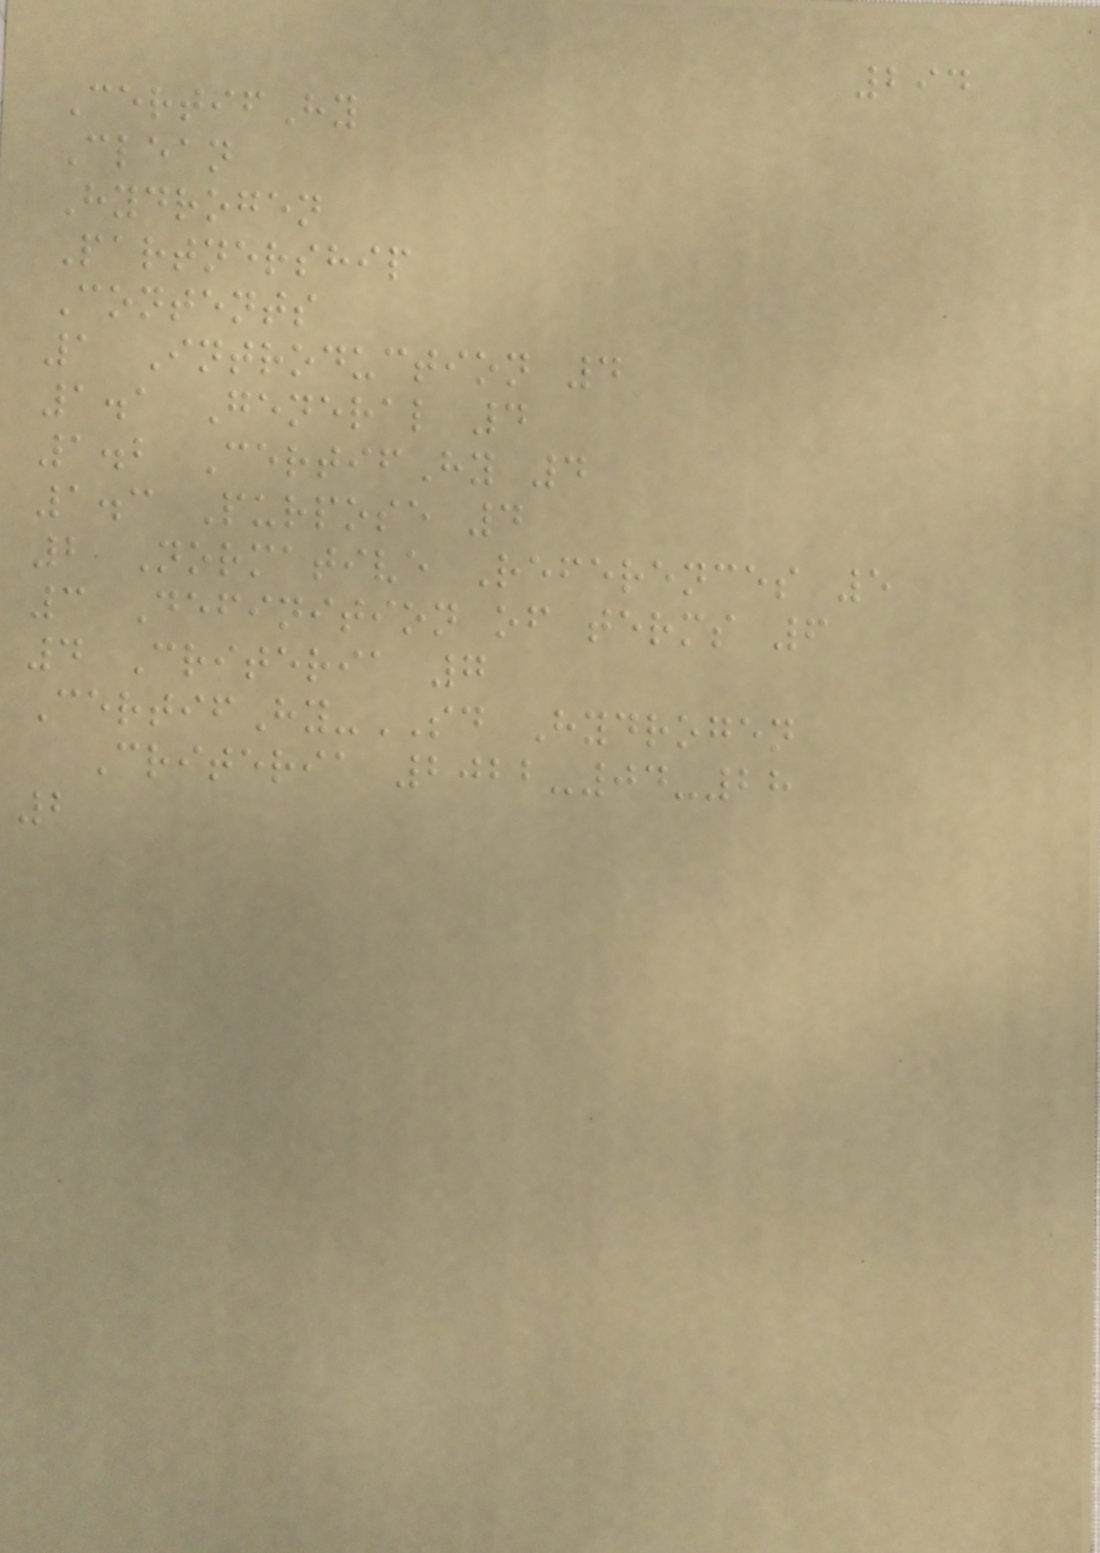294
CertifHy
Clean
Hydrogen
Partnership
Contents
1 Introduction 4
1.1 General 4
1.2 CertifHy 4
1.3 Purpose 4
2 Normative References 5
3 Definition of terms 6
4 Criteria 7
CertifHy-SD Hydrogen
Criteria 2022-04-28
2
